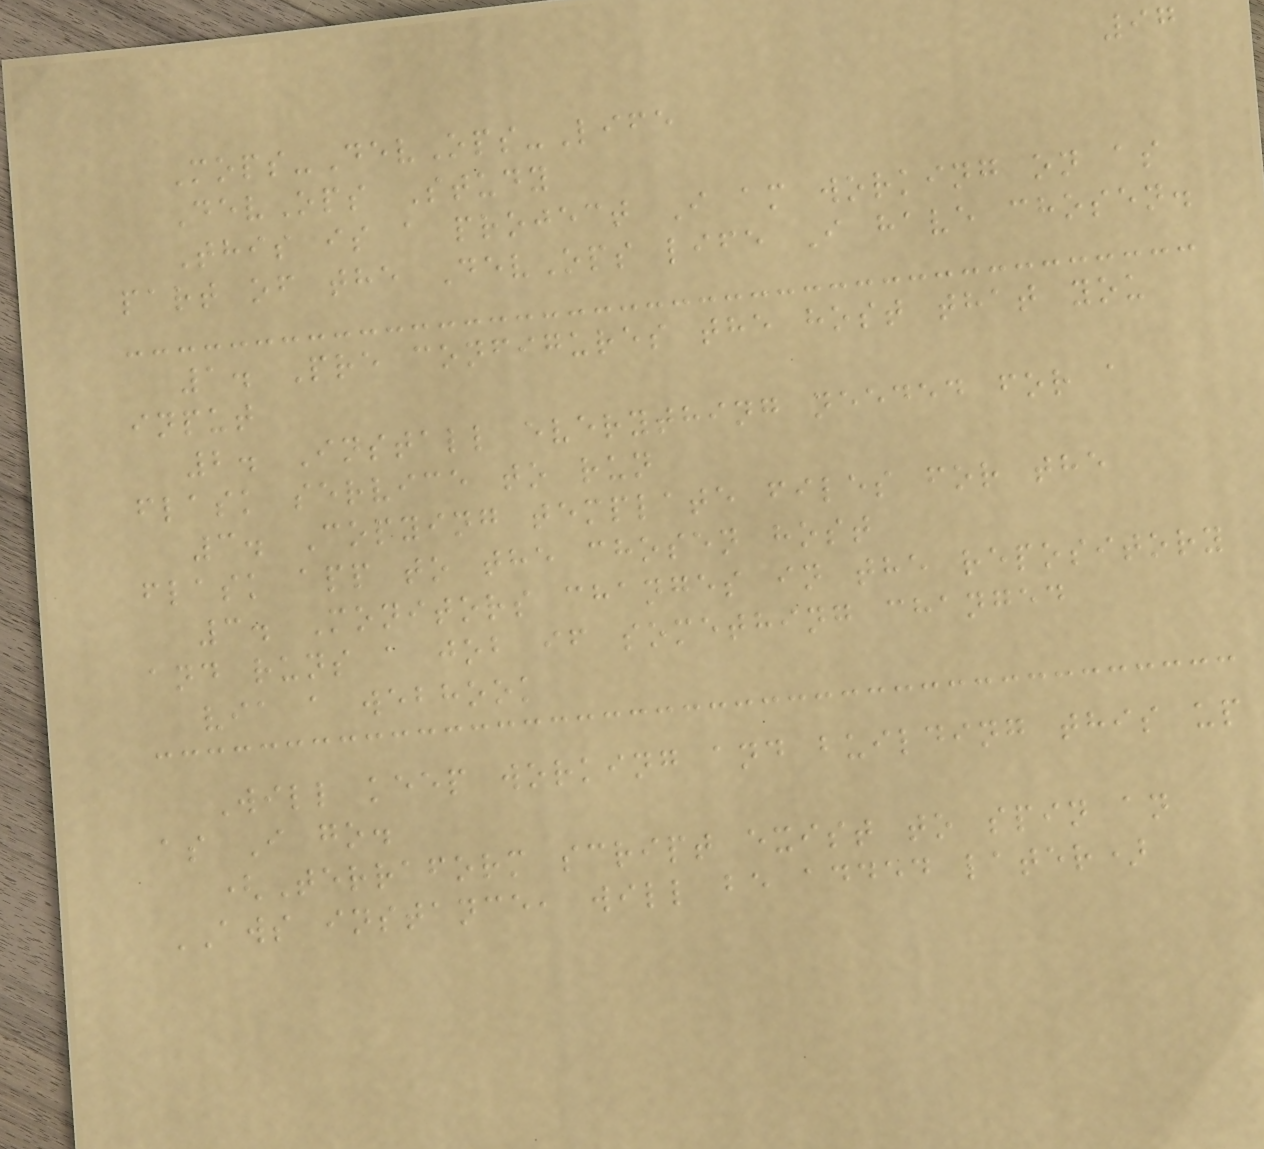97
Mops-DevOps-Life
DevOps Study
This is a project I am working on as
part of the DevOps life I have chosen.
1. Pre configures the host that you
input
2. Install everything needed for a
flask service to run
3. Copying template files for the
flask app to the chosen host
3. Monitors changes in the repository
and runs a job if something changed
via a webhook
Will keep working and building this up
as I go.
(Terraform script exist to spin an
AWS instance, will be added later)
